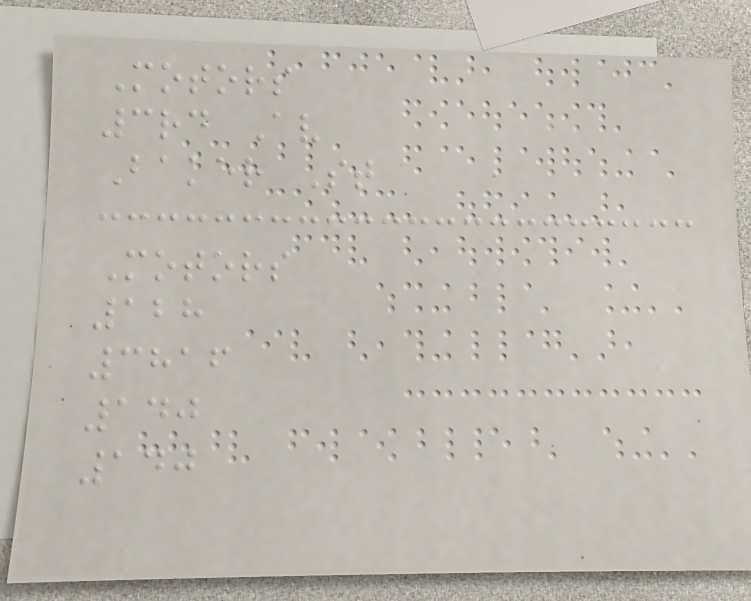Motors
3rd Av
Baker St
Motors
128
3816
140
140
